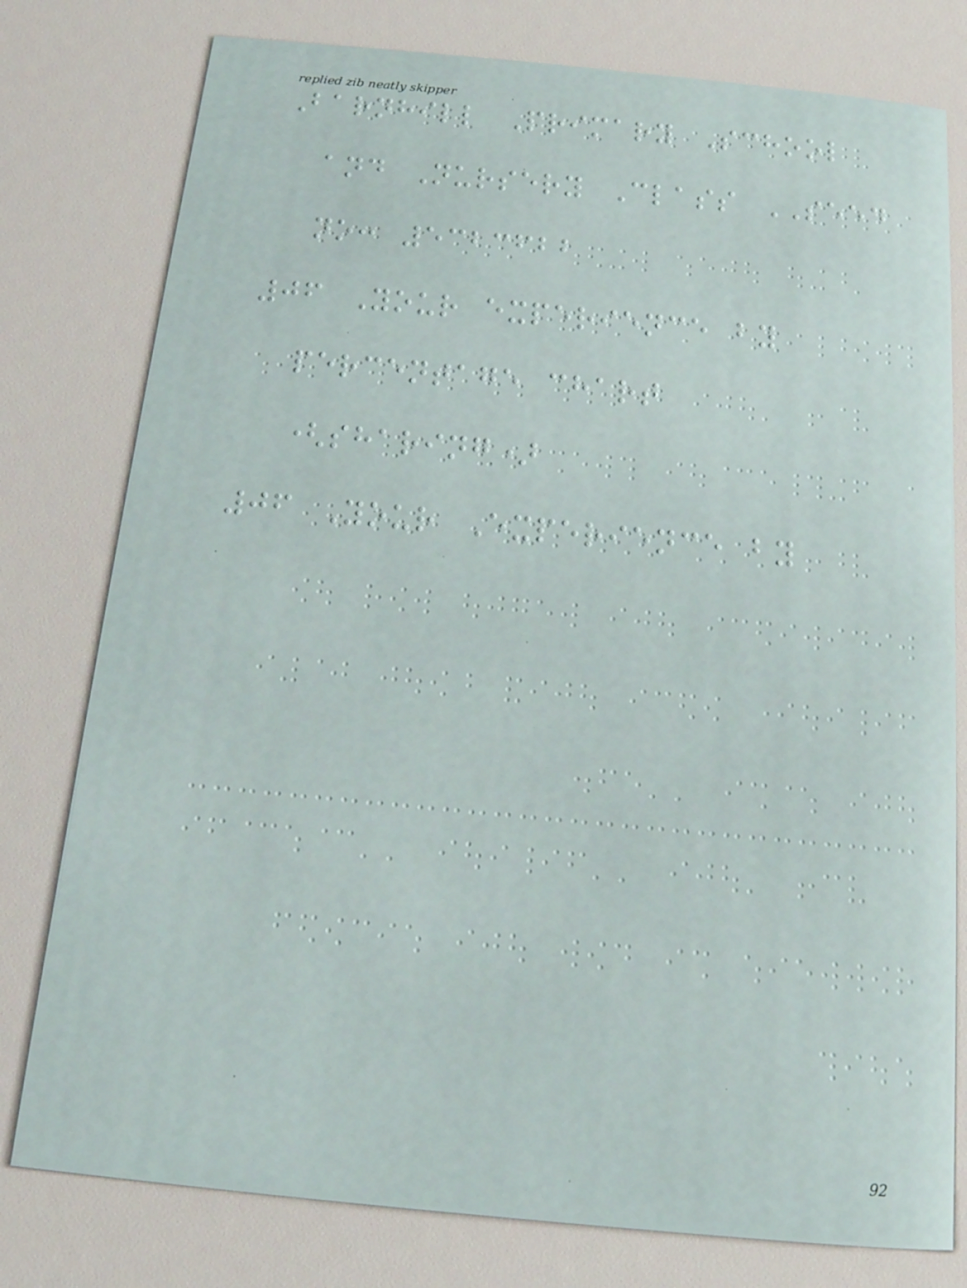Barnhill Primary School
and Nursery Class SEED
no: 5323622
06 Your experience by
percentage chart
(sharing)
06 Your Experience by
